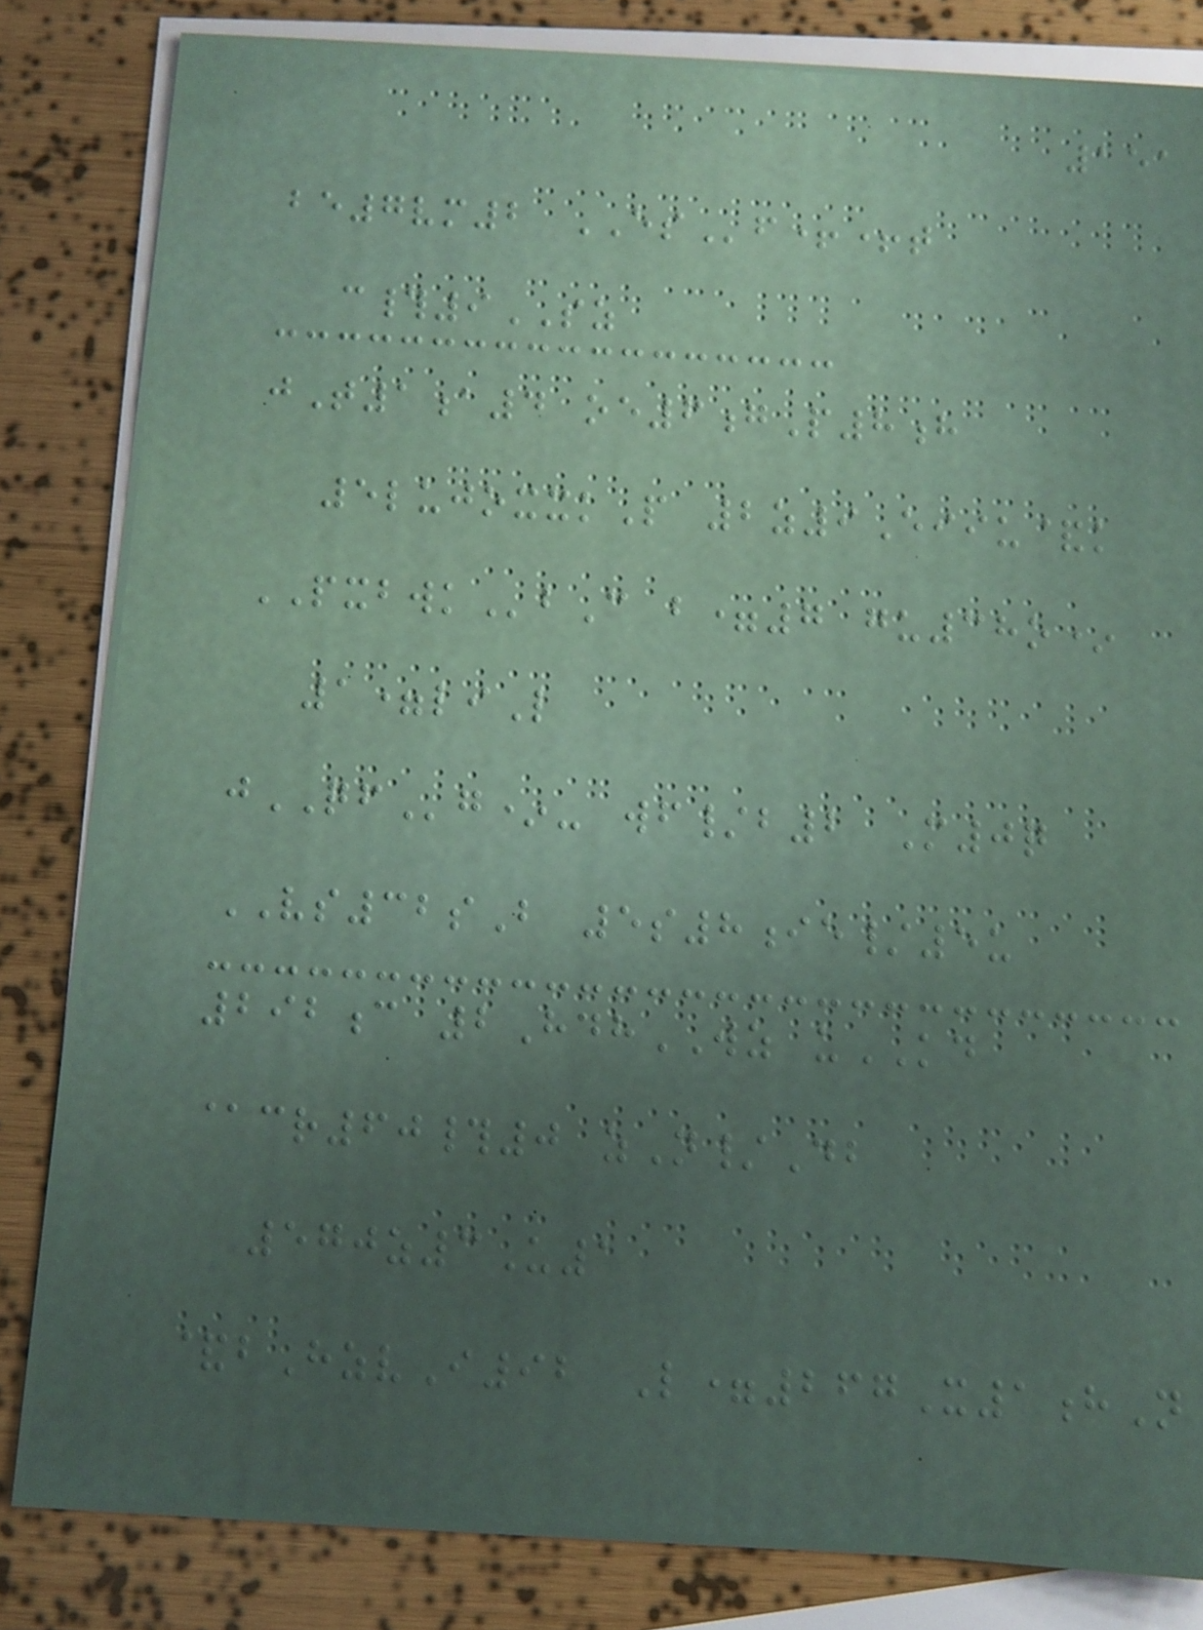151
be7vm2 ESf++t
c#9SZ
jT1a4 oe6gP8h
5lujoxxkP 2z9Eiiu&k
PXBWKbC b=7 gu38o*
1=liL
jQFg*- wf/b2 M0q
VS32sB 5s8ie/5u
292c 2HdhWZ uKD
@cr60#0 zN/Db
570z3U1
&bHzvI92 L=267X1hN
